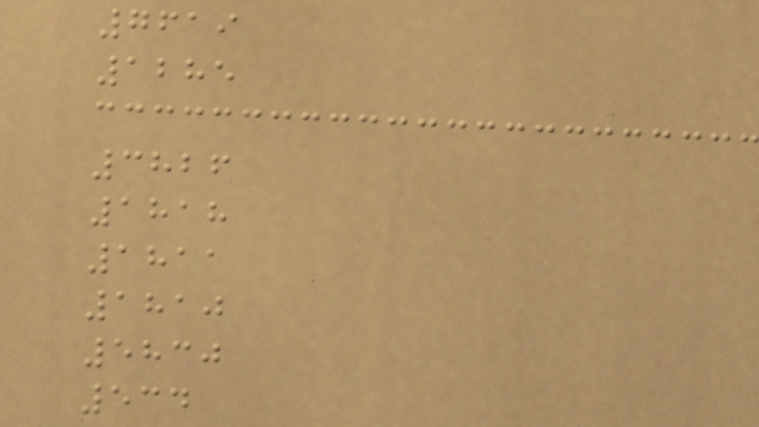7619
1285
3826
1818
1811
1810
5830
534
